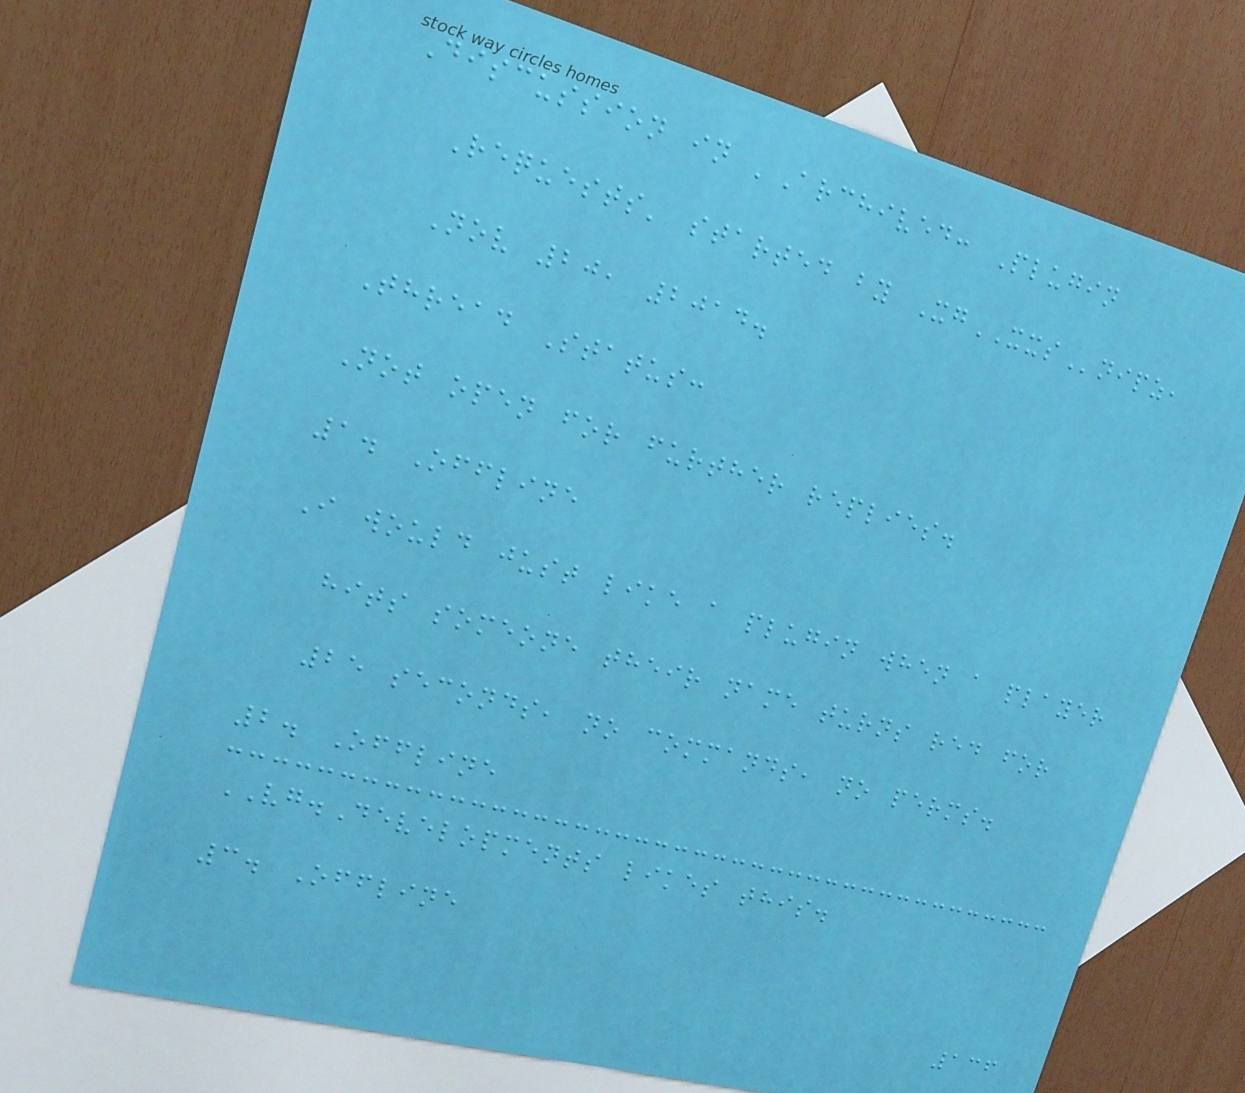Discussion in 'Archived: Plugin
Requests' started by XgXXSnipz,
Nov 20, 2014.
Thread Status:
Not open for further replies.
1. Offline
I would just like a plugin when a player
hits someone their name turns red for
25 seconds, no commands, no perms.
2. Offline
VG.Developments likes this.
3. Offline
136
